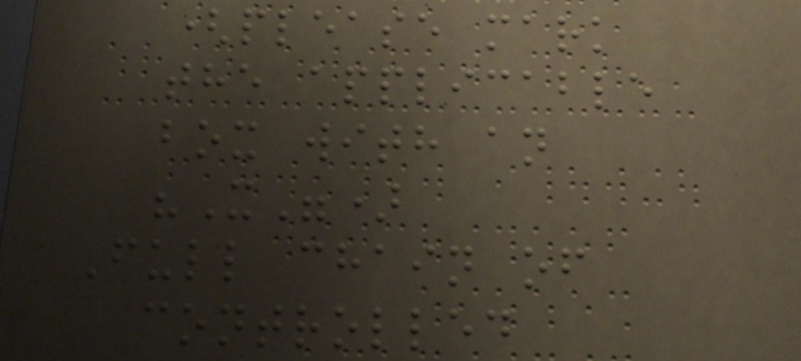(please mark
the applicable
box with an
"X")
Full chain of
controlled
